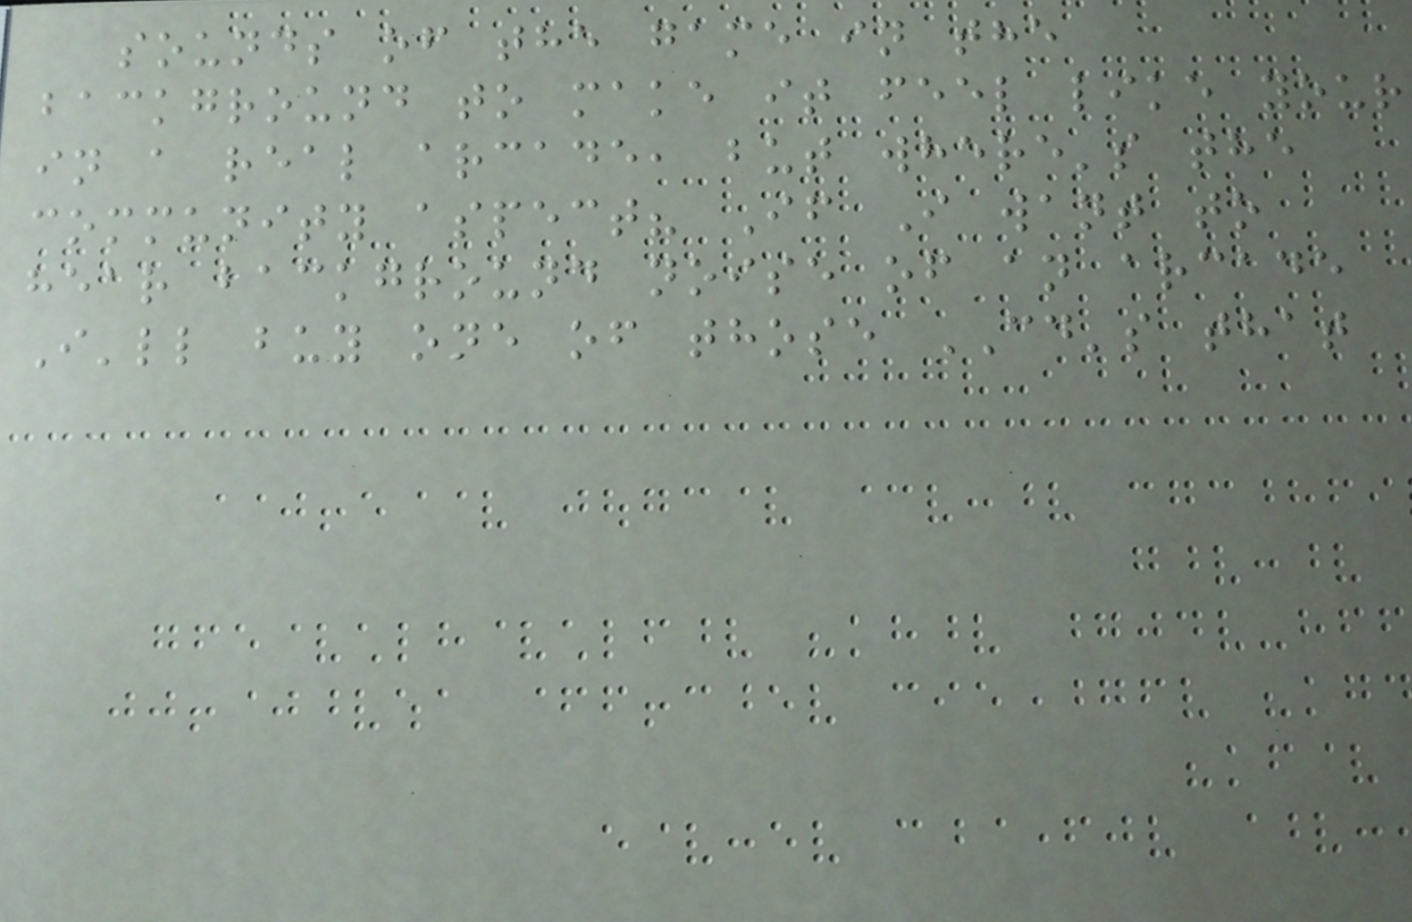sounds of the game in the
background to make it feel like your
in a real arcade, but where's the
community aspect? If I want to
hear background noise of an arcade
I'll buy one of those CD's that
